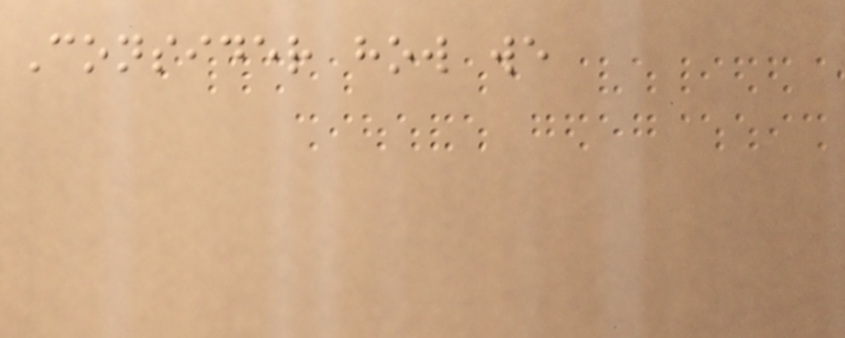Consider how we
